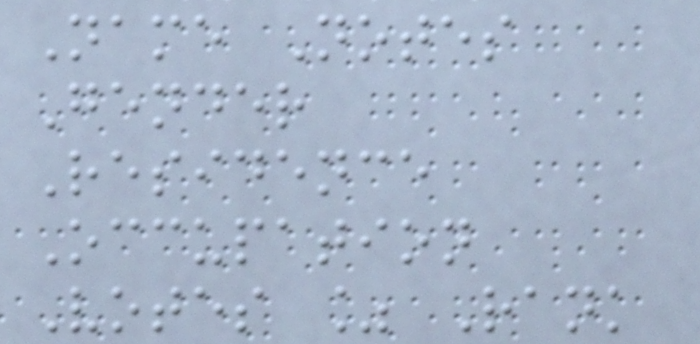Name Notes
Gender
Residence
Occupation
Votes % Rank
